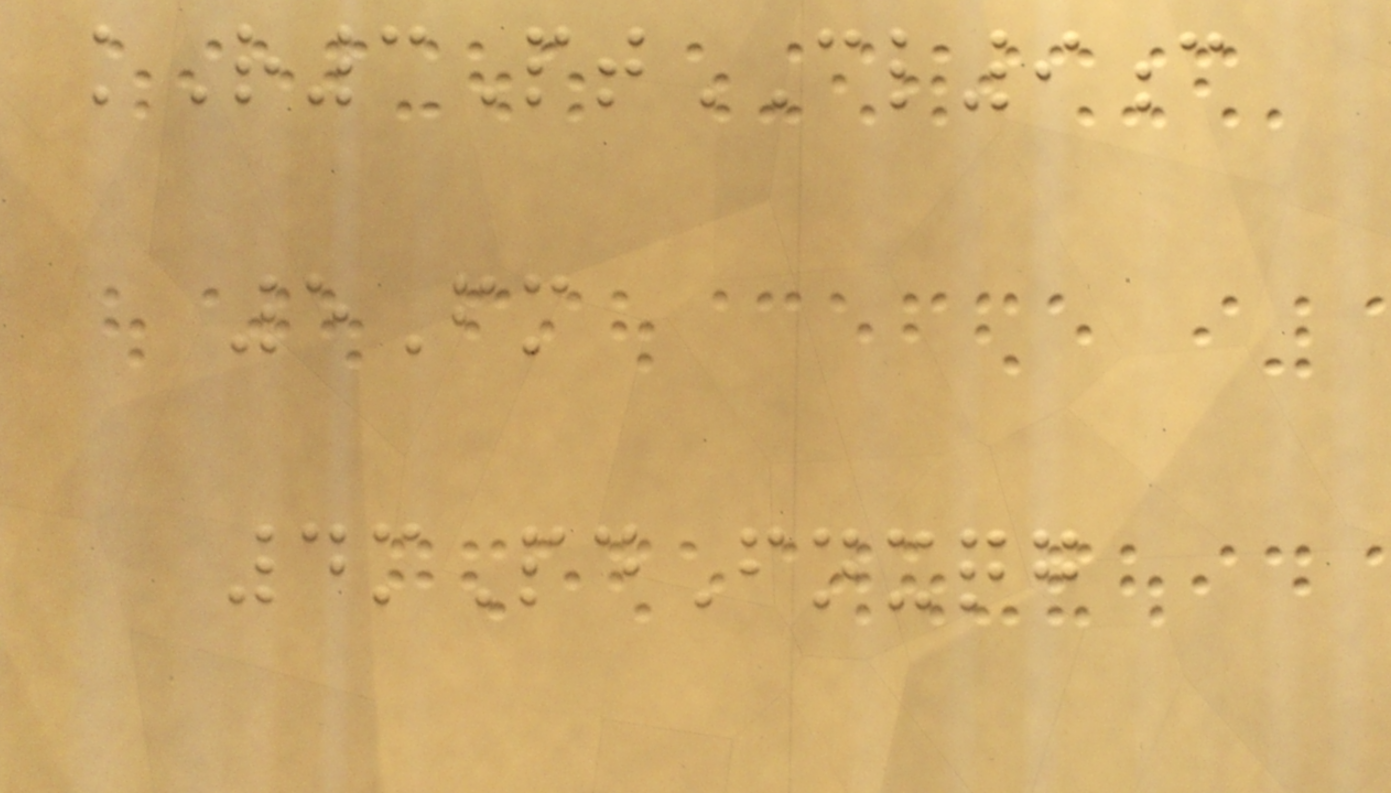kR3PtCL9c
5Fm
4mPdFnxqg
